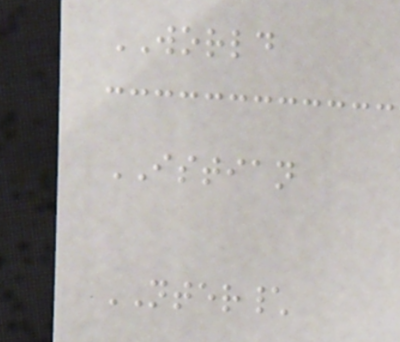WORLD
ISTIAN
NTER\
